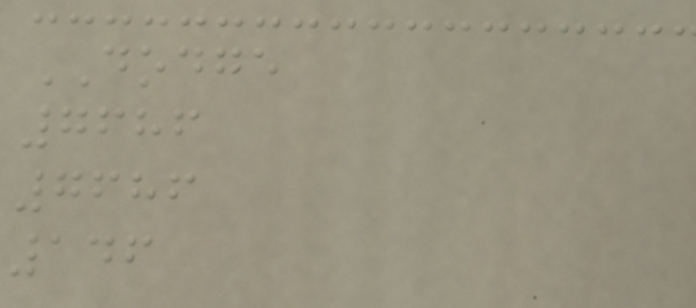DODGE
7686
7686
146
